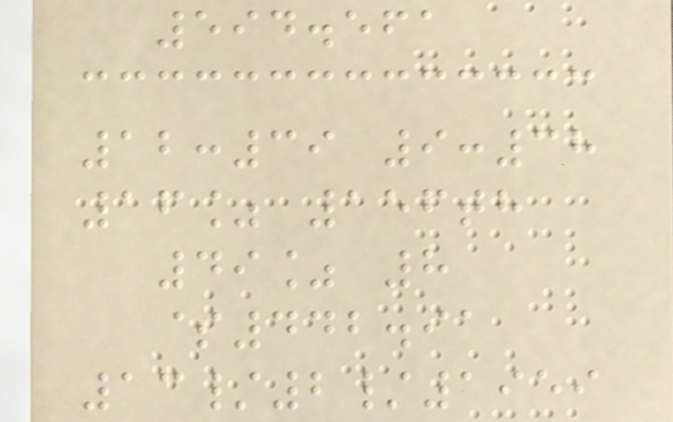594.561
12:39 9:38
16% 156th
49% 8
$442.91
13/2/1959
